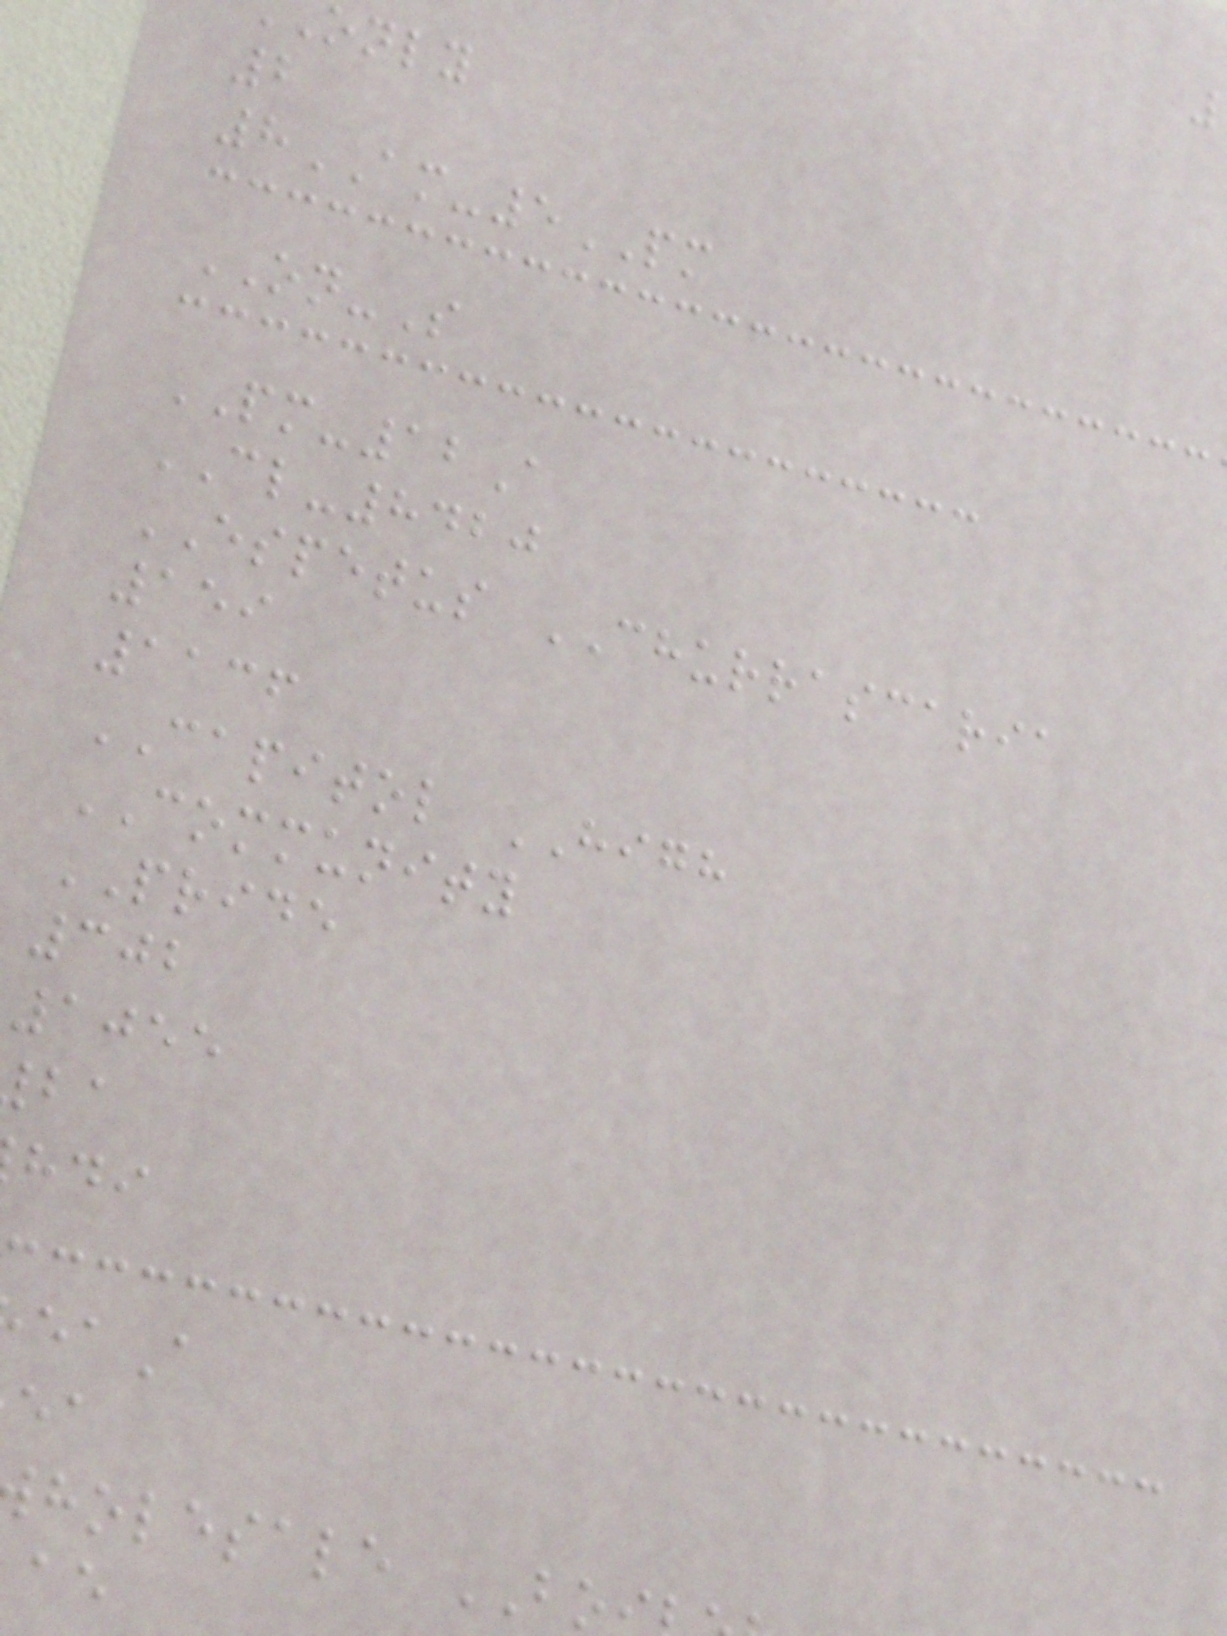only
2
8AM-5PM
ON-S
PM-12A
CL-8420
ESPETUS CHURRASCARIA
159
1136
CAPITOL HIGH
COMMUNITY
PRIDE
302
1055
holesale BO
